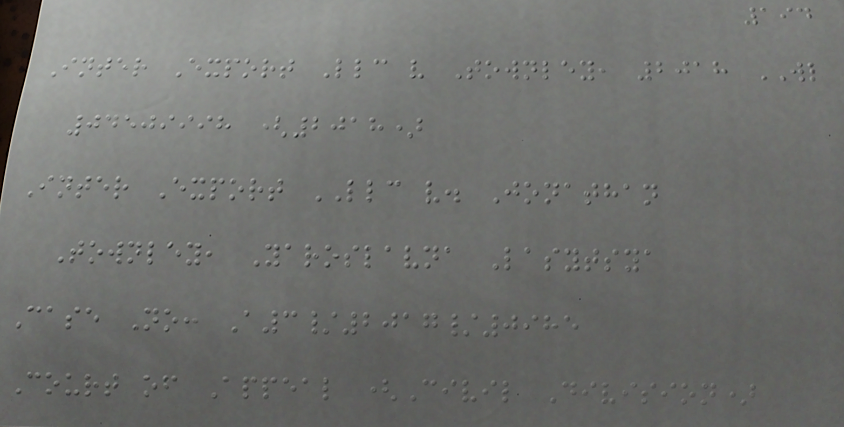194
Inter Export Llc v Townley, 2018 WL
04509998 (2018)
Inter Export LLC v. Jonathan
Townley, Yaroslavna Lasytsya
Case No: A3/2017/0985
Court of Appeal (Civil Division)
